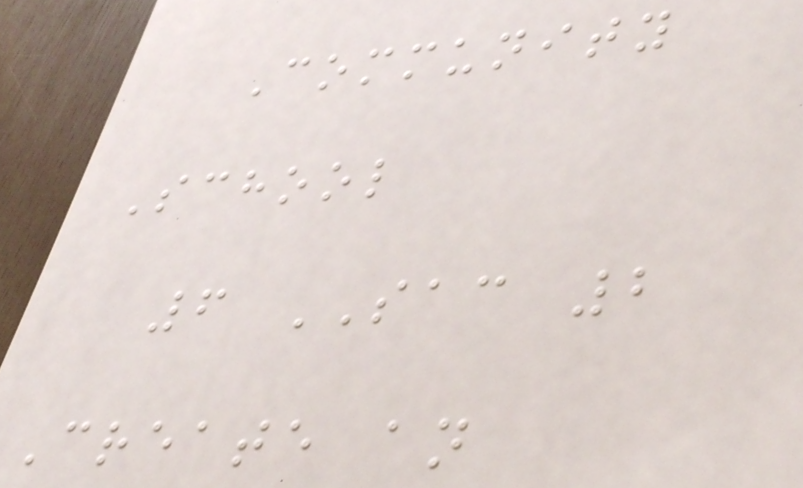Community
School
6 SAC 2
Create an
